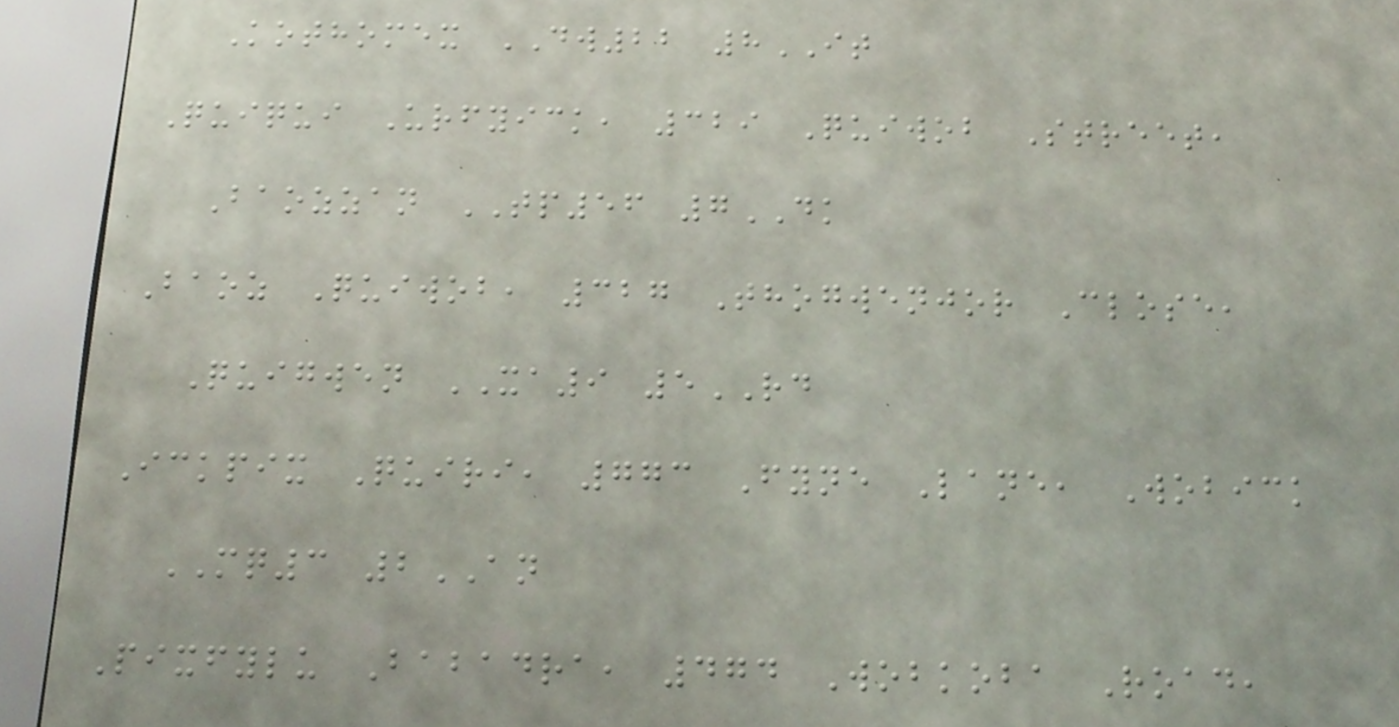Kothomex DW22 8IT
Quiqui Urfyick, 329 Quiwob Street,
Baozzan TP56 7DK
Baoz Quiwob, 327 Thogwenjor Close,
Quigwen XA9 5RD
Ickpix Quiri, 773 Fyne Lane, Wobick
MQ3 2AN
Pixfylu Babadra, 474 Wobkoba Road,
